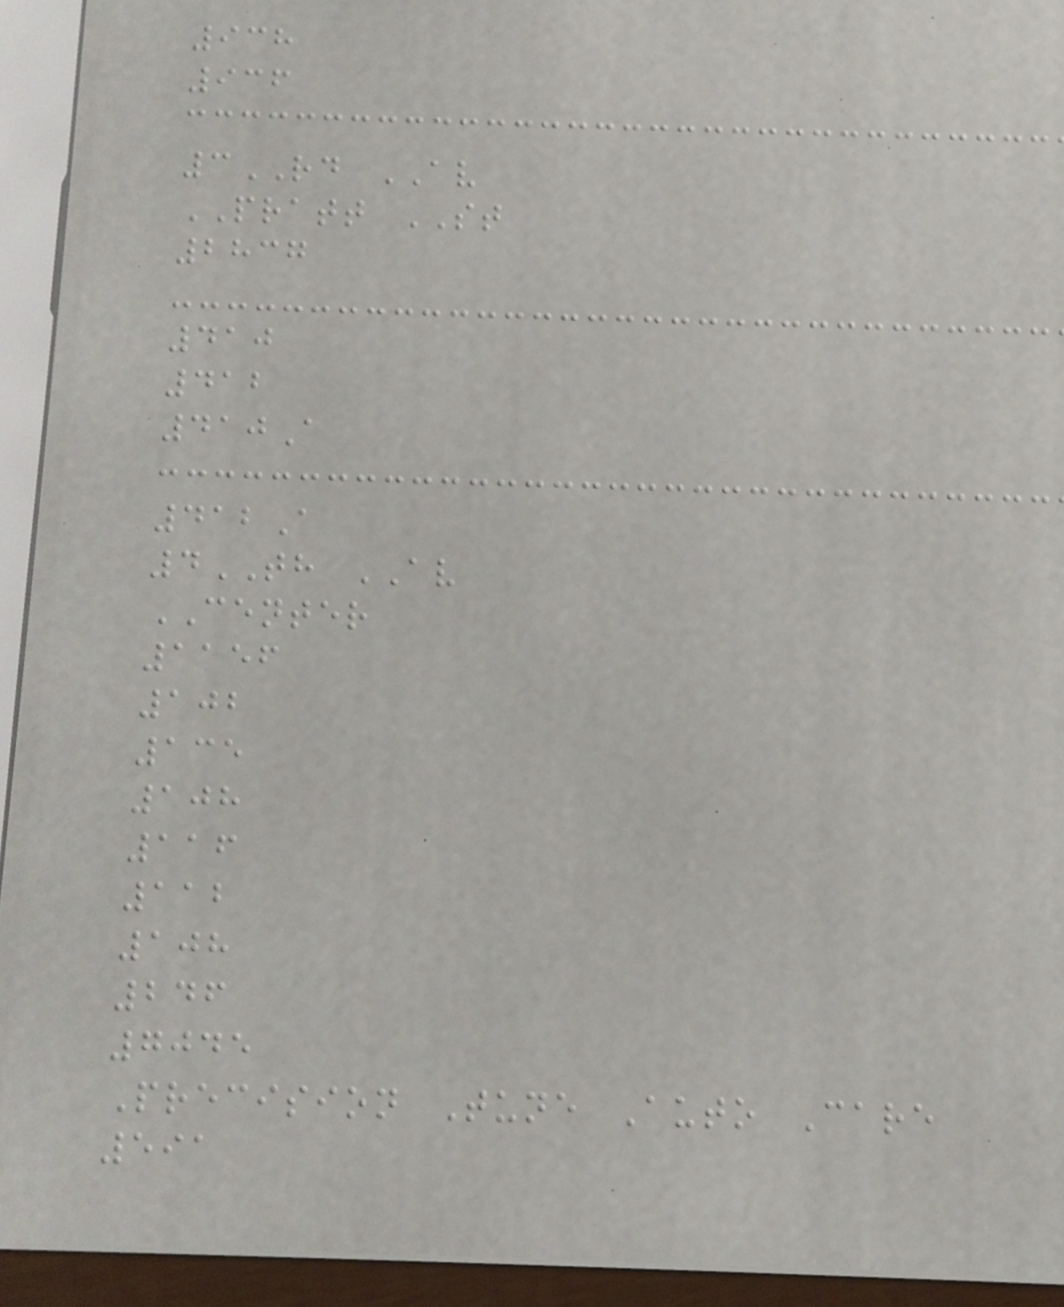938
936
3RD AV
PRATT ST
2837
410
412
410A
412A
4TH AV
CENTER
1156
102
135
108
116
112
108
246
7045
Precision Tune Auto Care
591
